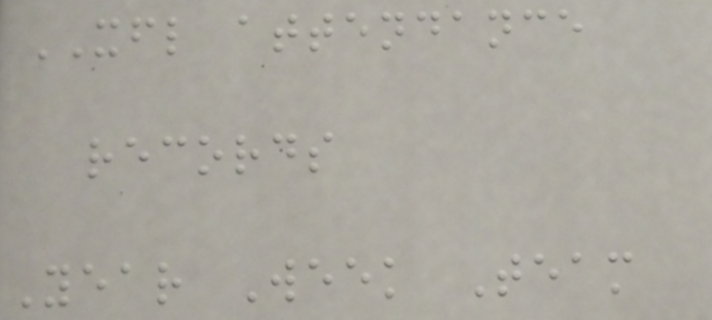XFL attendance
records
Year Week Team
